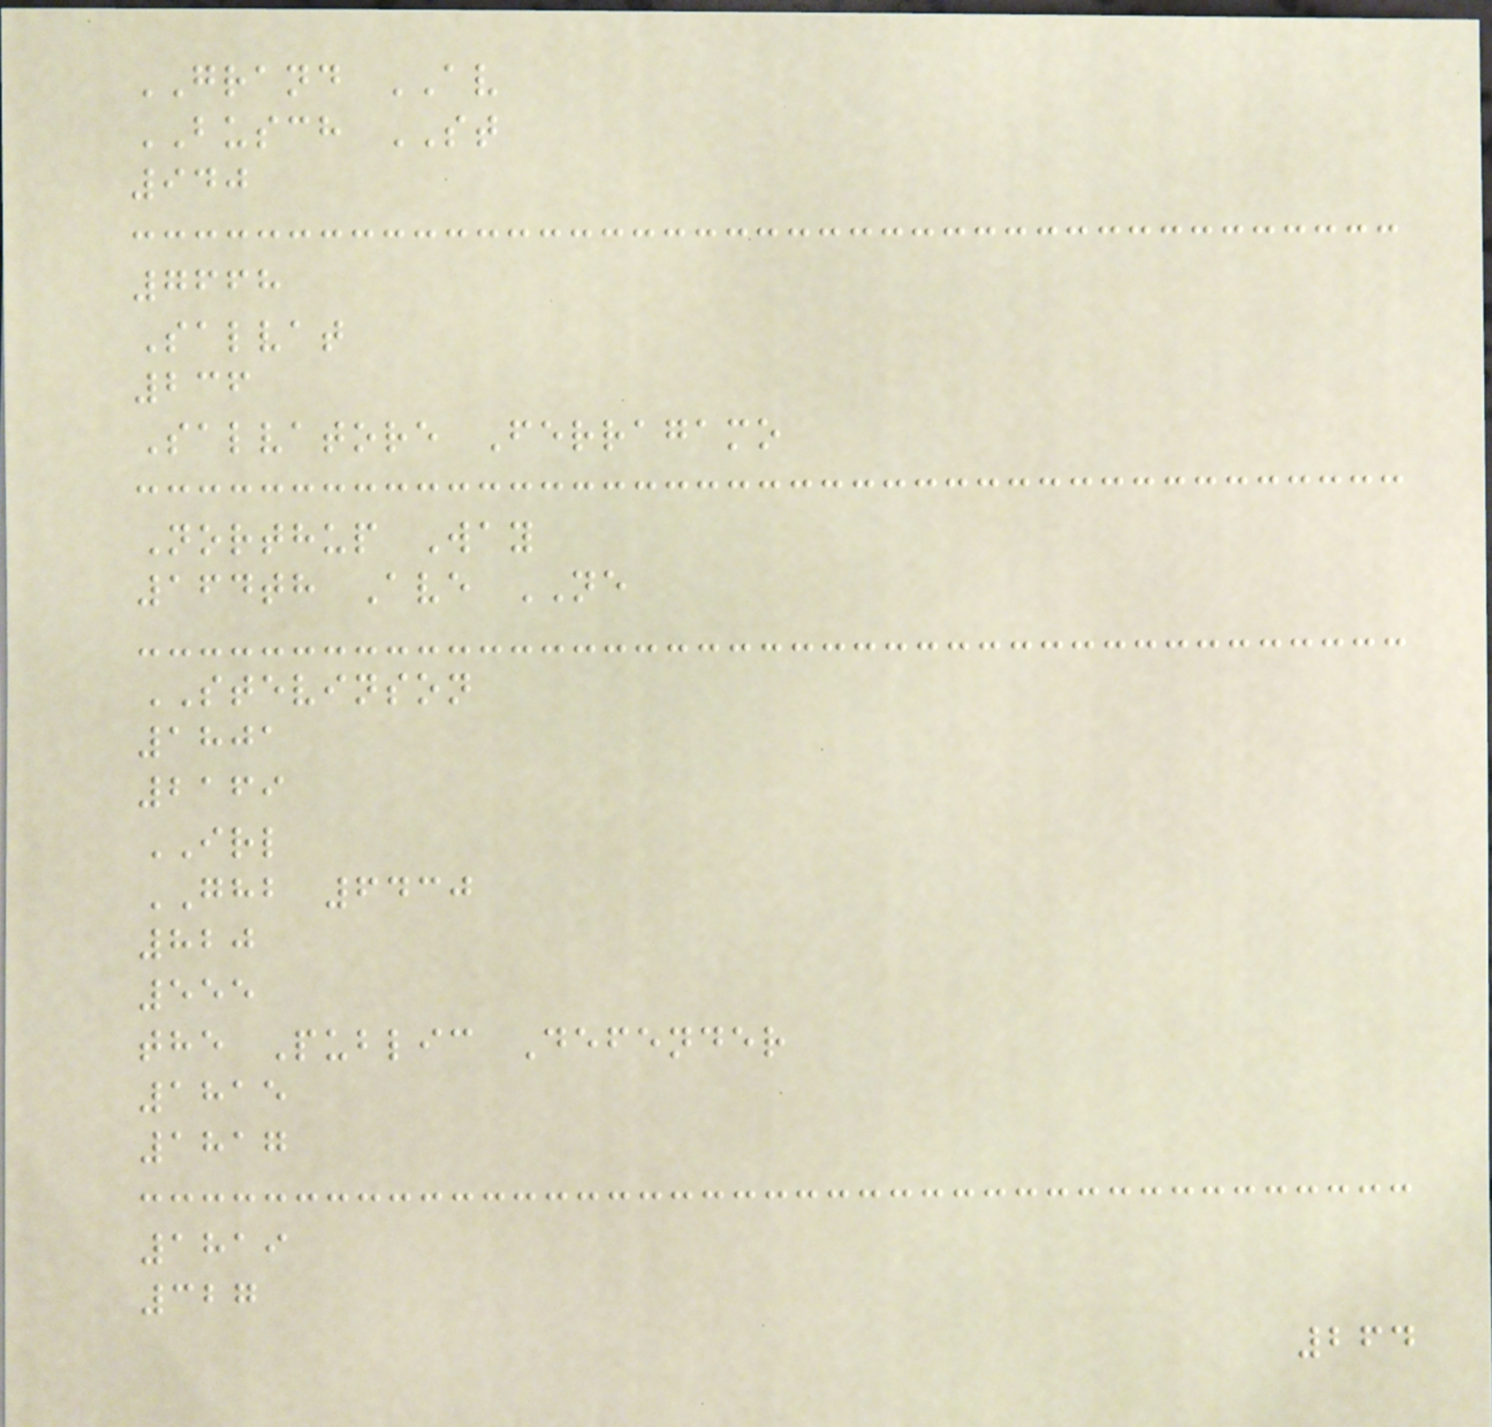GRAND AV
BUSCH ST
940
7668
Salvat
236
Salvatore Ferragamo
Northup Way
164th Ave NE
STEVINSON
1801
2169
IRL
GHB 6430
820
555
the Public Defender
1815
1817
1819
327
264
